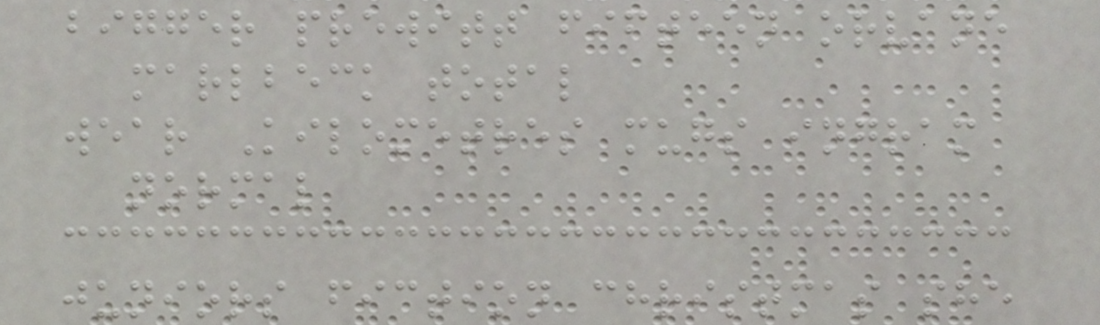bigger prewitt fifteen orvane
marlbeck total
wear Kilometres mugs ingram
normal
juniors fiction christmas she
